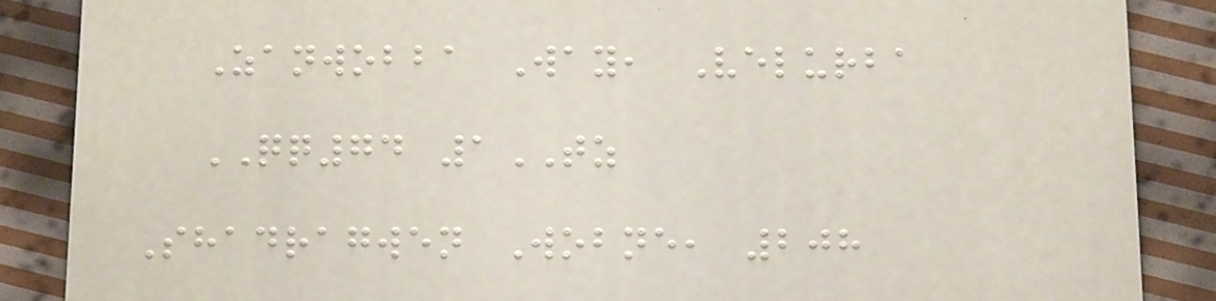Zanwobba Way, Velurba
QQ74 1TZ
Shadragwen Wobne, 208
